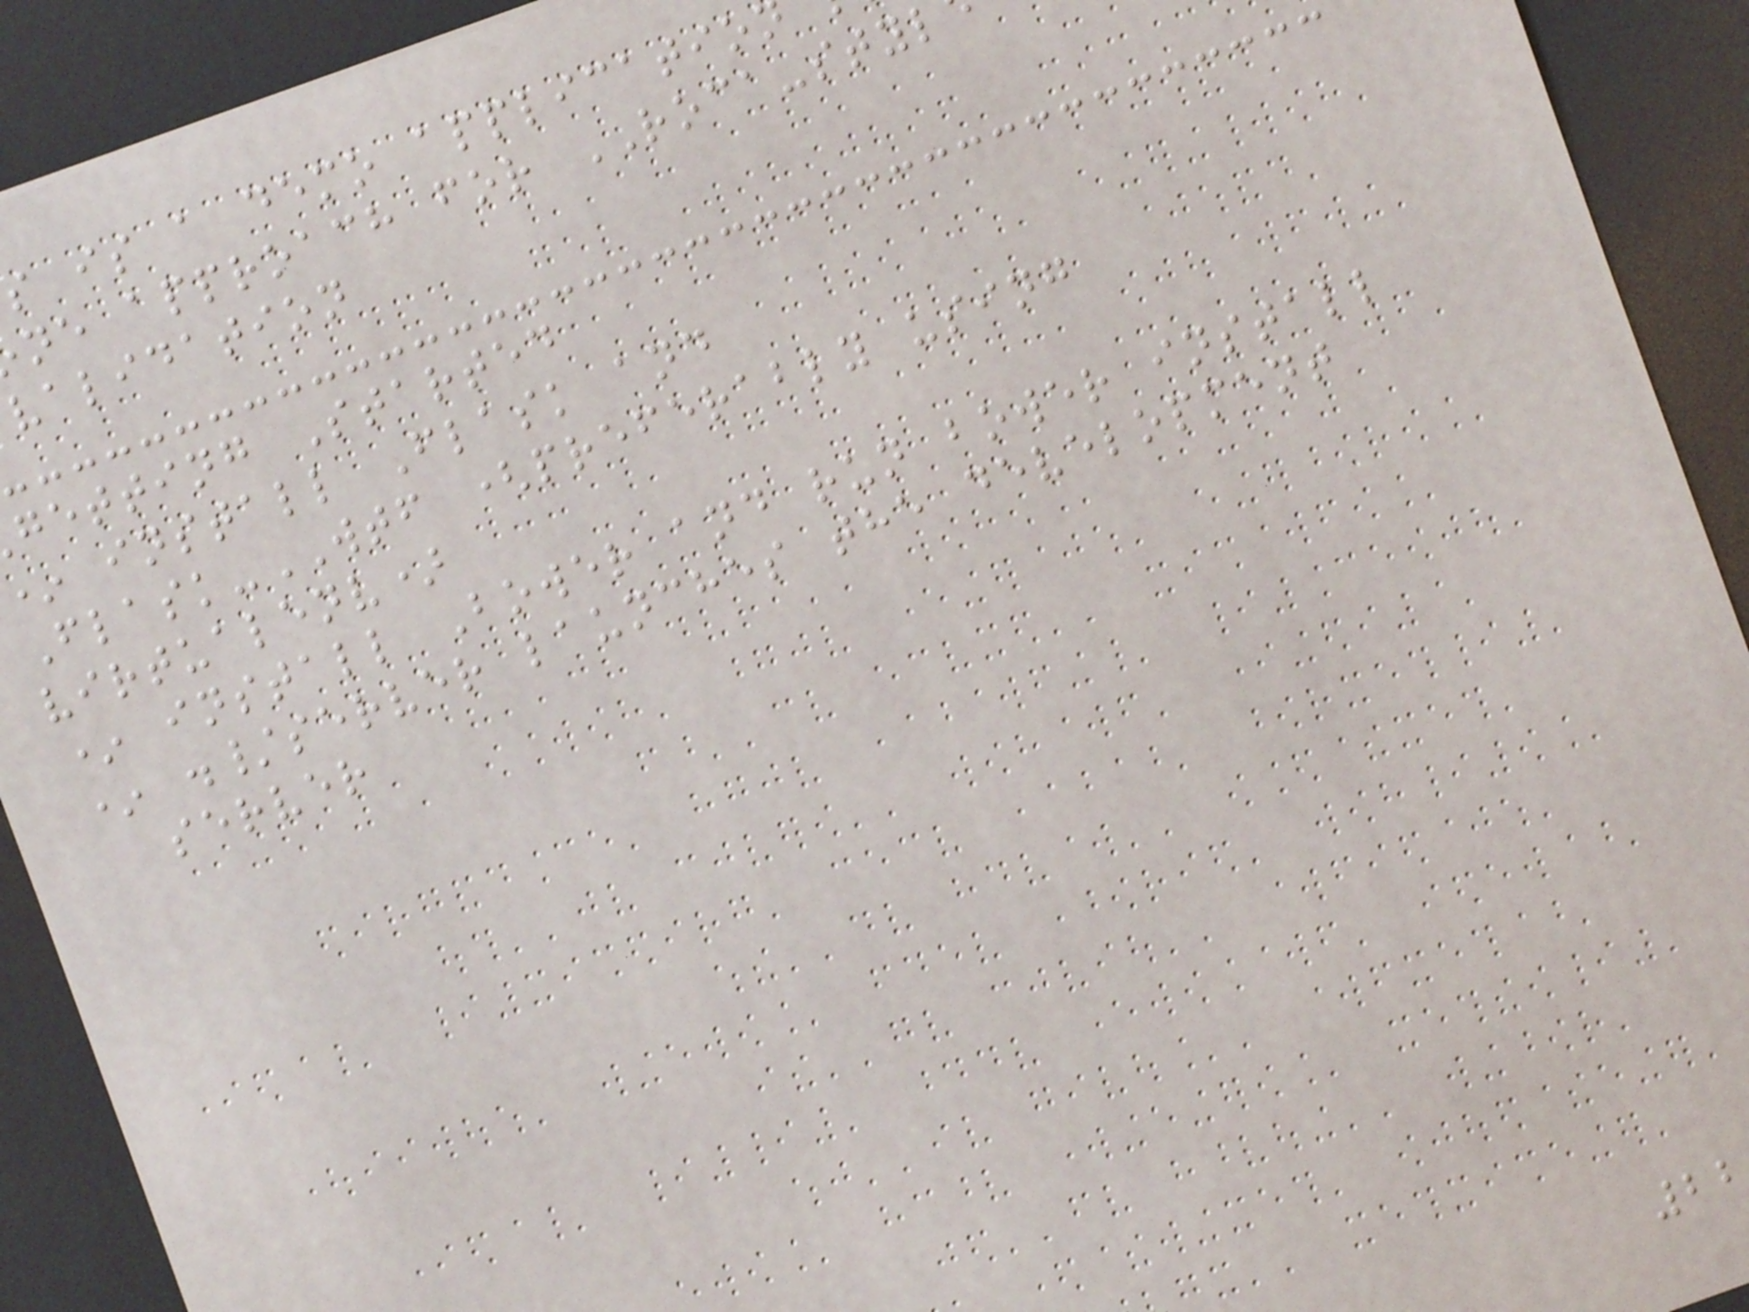s is a demo applicatio
ne approach for ROCA-styl
validation
getting Started
install Flask and
Flask-WTF (preferably using
virtualenv)
* install Bower and run bower install
* ./server launches the development
server
